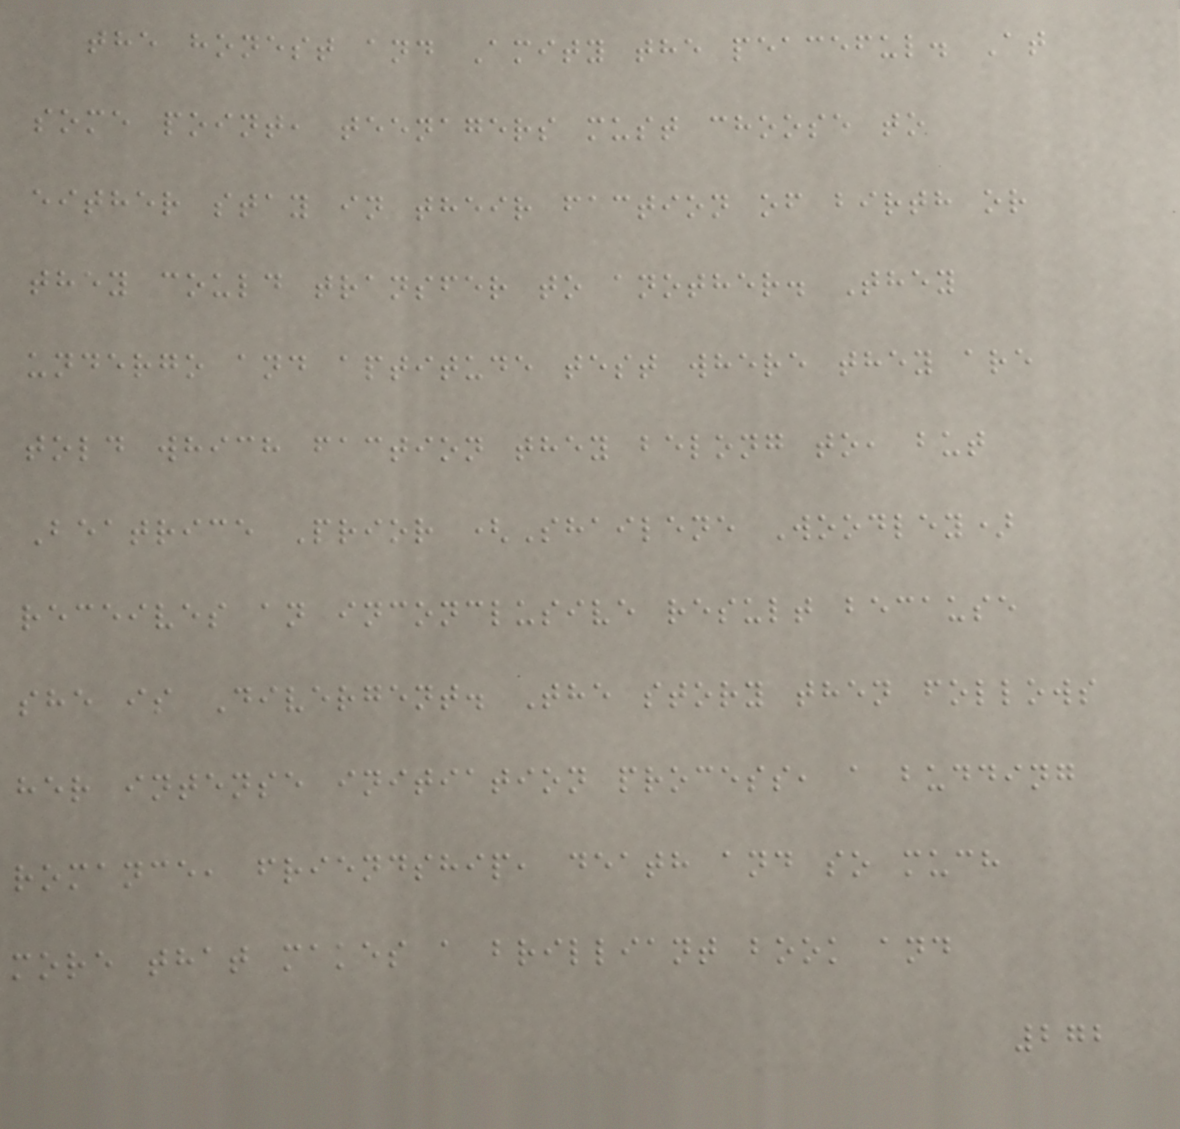the honest and Amity the peaceful. At
some point, teenagers must choose to
either stay in their faction of birth or
they could transfer to another. They
undergo and aptitude test where they are
told which faction they belong to, but
Beatrice Prior (Shailene Woodley)
receives an inconclusive result because
she is Divergent. The story then follows
her intense initiation process, a budding
romance, friendship, death and so much
more that makes a brilliant book and
272
